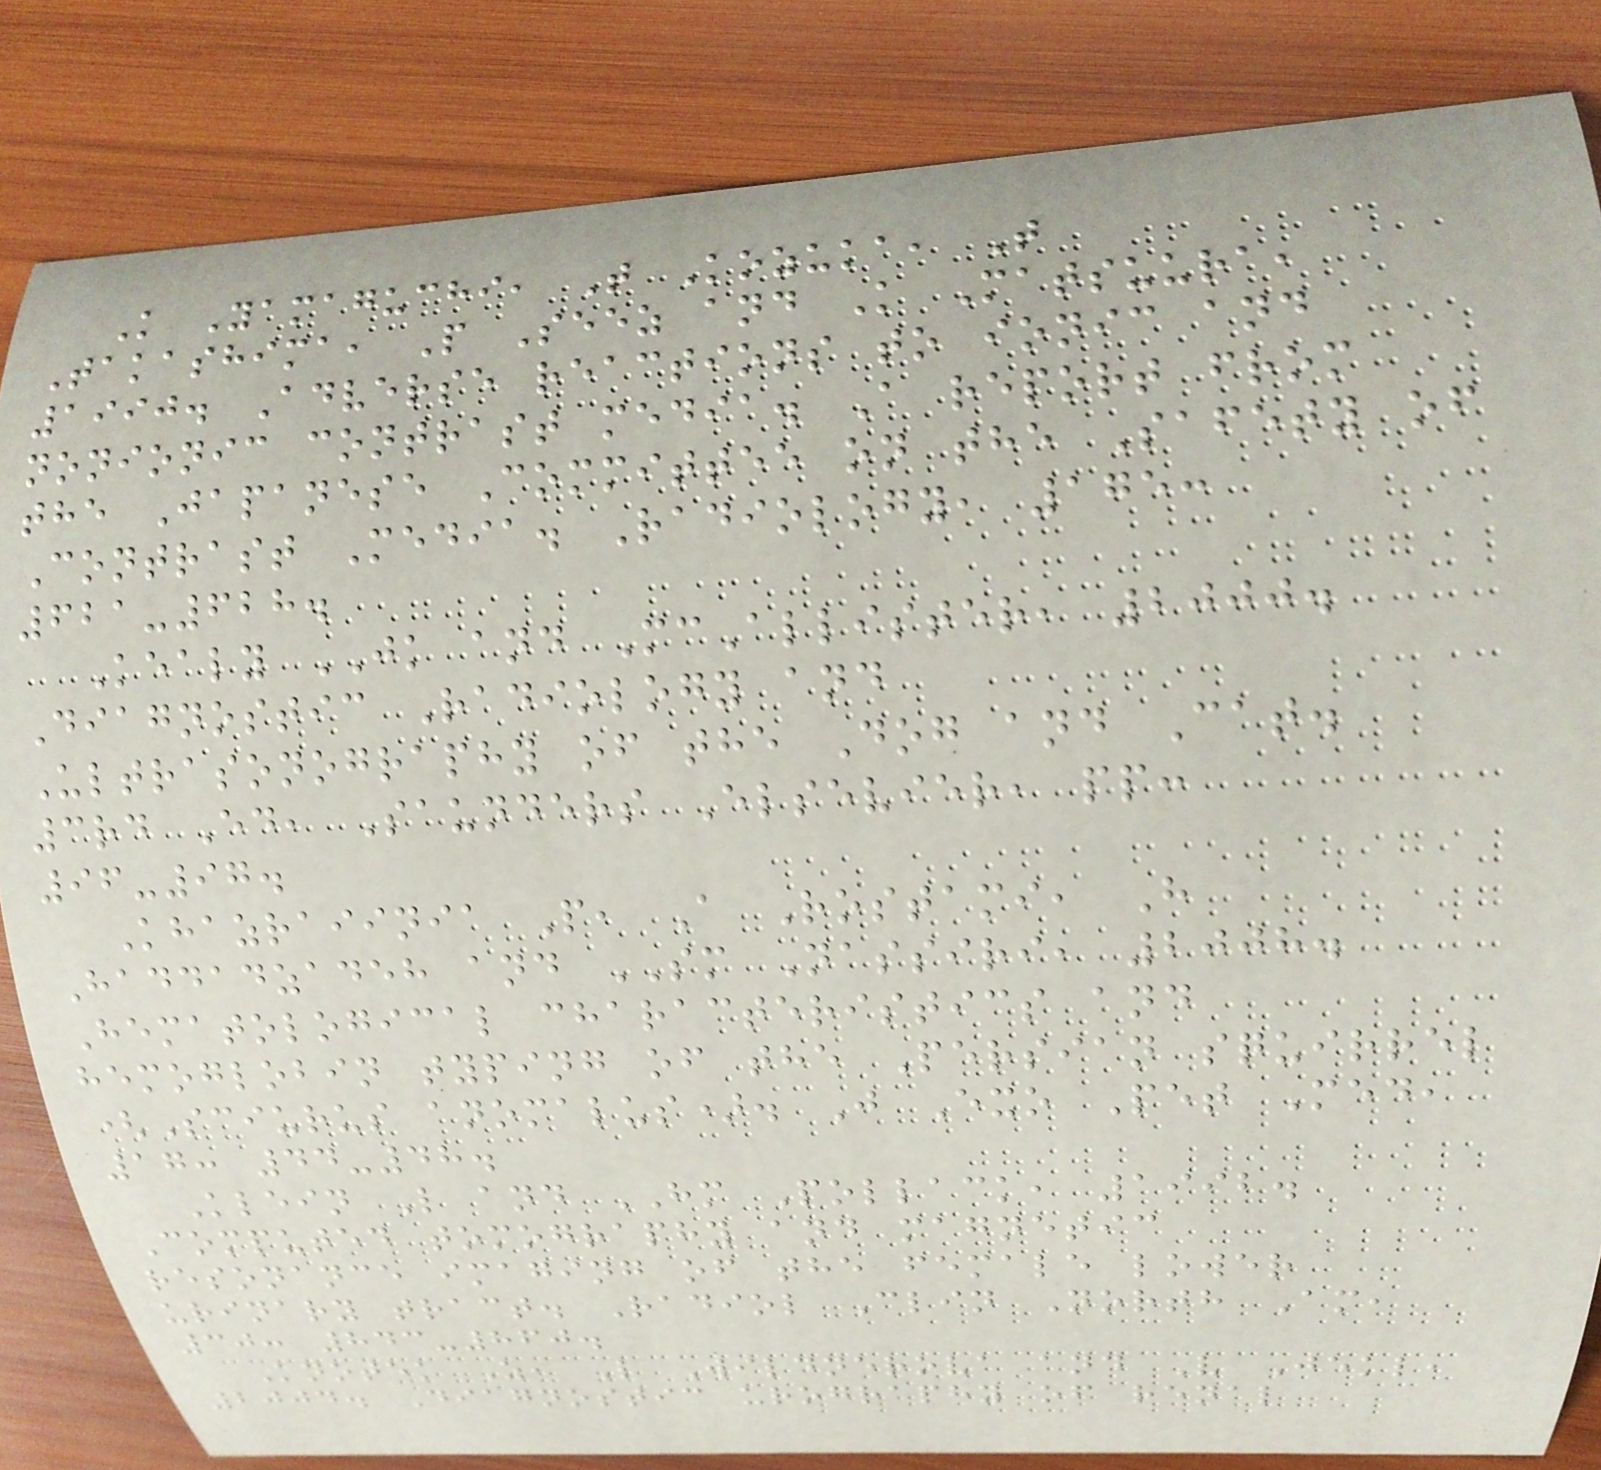K Yamaguchi, T Kozuka, T
Takashima, P Seez and K Matsuura,
1990. Adverse reactions to ionic and
nonionic contrast media. A report from
the Japanese Committee on the Safety of
Contrast Media. Radiology, 175:
621-628.
Kealy JK and McAllister, 2000.
Diagnostic Radiology and
Ultrasonography of the Dog and Cat.
3rd Ed, Saunders Elsevier, pp:
96-97.
Khazraiinia P, A Rostami, H
Haddadzadeh and SM Nassiri, 2008.
Hematological characteristics and
hemoglobin typing of the Persian squirrel
(Sciurus anomalus). J Exo Pet Med,
17: 44-48.
Klein L and HM Pollack, 1992.
Computed tomography and magnetic
resonance imaging of the female lower
urinary tract. Radiol Clin North Am,
30: 843-860.
Knotek Z, L Wildnerova and V Jekl,
2004. Diagnostic urography of renal
